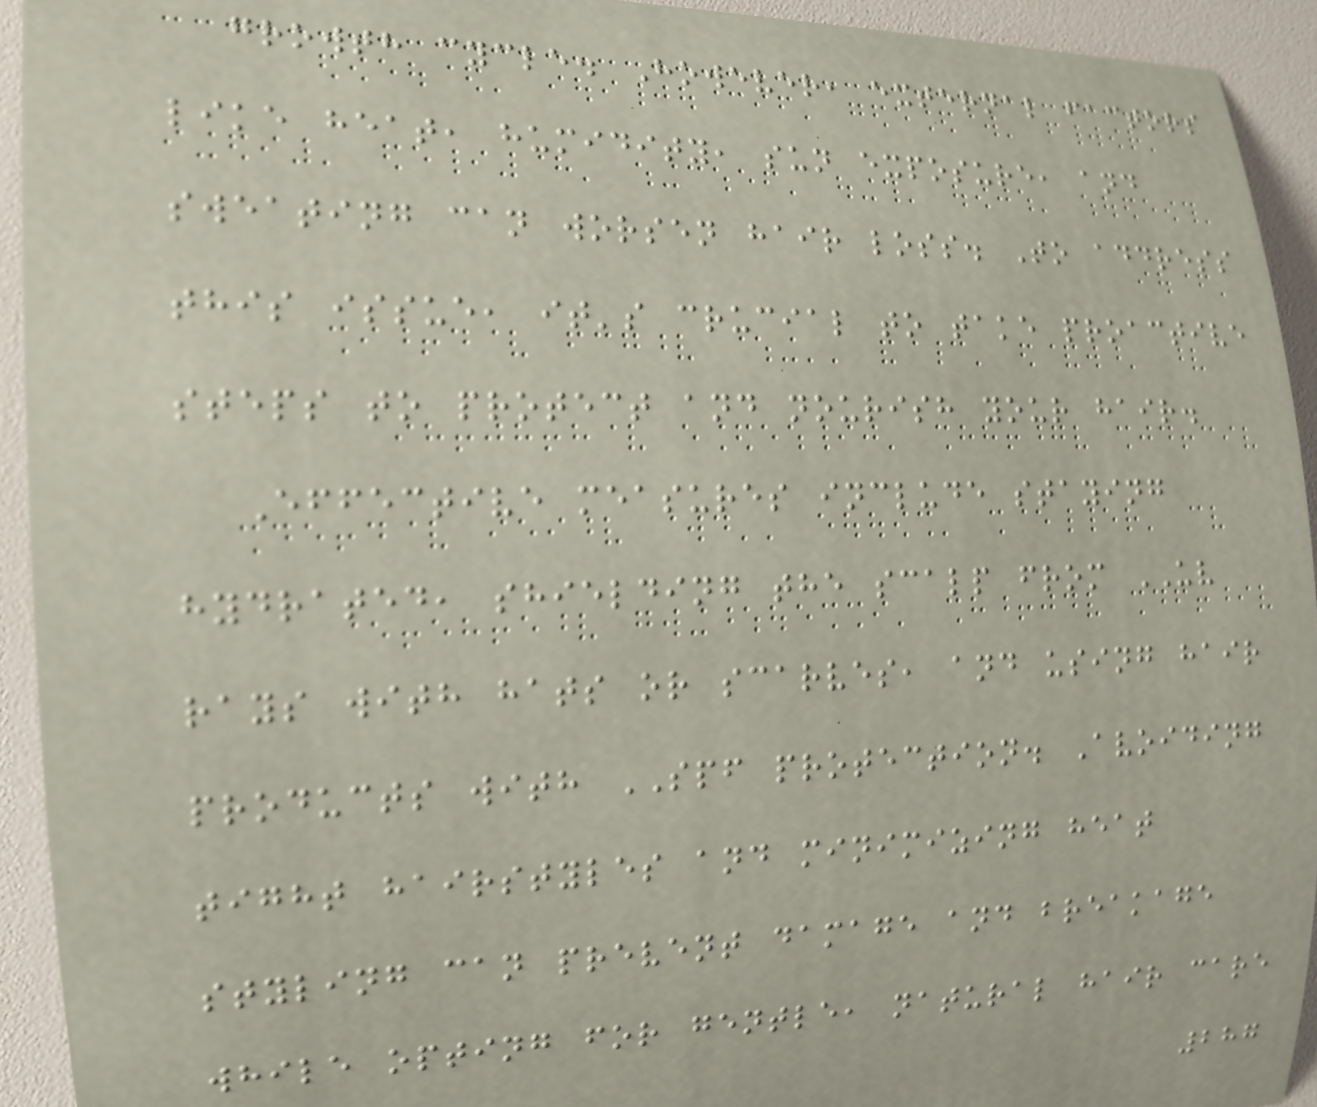growth cycle. However, external factors
like heat, humidity, sun exposure, and
sweating can worsen hair loss. To address
this issue, it's crucial to take proactive
steps to protect and nourish your hair.
Effective measures include staying
hydrated, shielding the scalp from UV
rays with hats or scarves, and using hair
products with SPF protection. Avoiding
tight hairstyles and minimizing heat
styling can prevent damage and breakage
while opting for gentle, natural hair care
287
